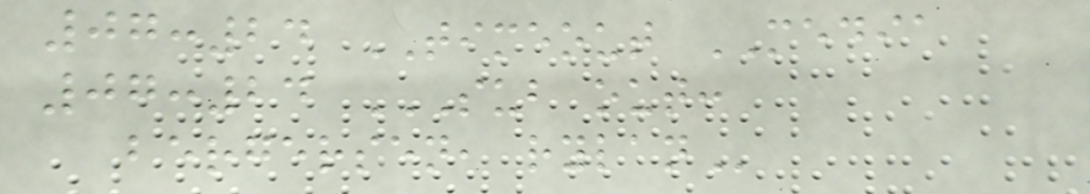07:24 TIMEOUT MEDIA
07:24 SUB OUT:
BERGERSEN, RYLAN
